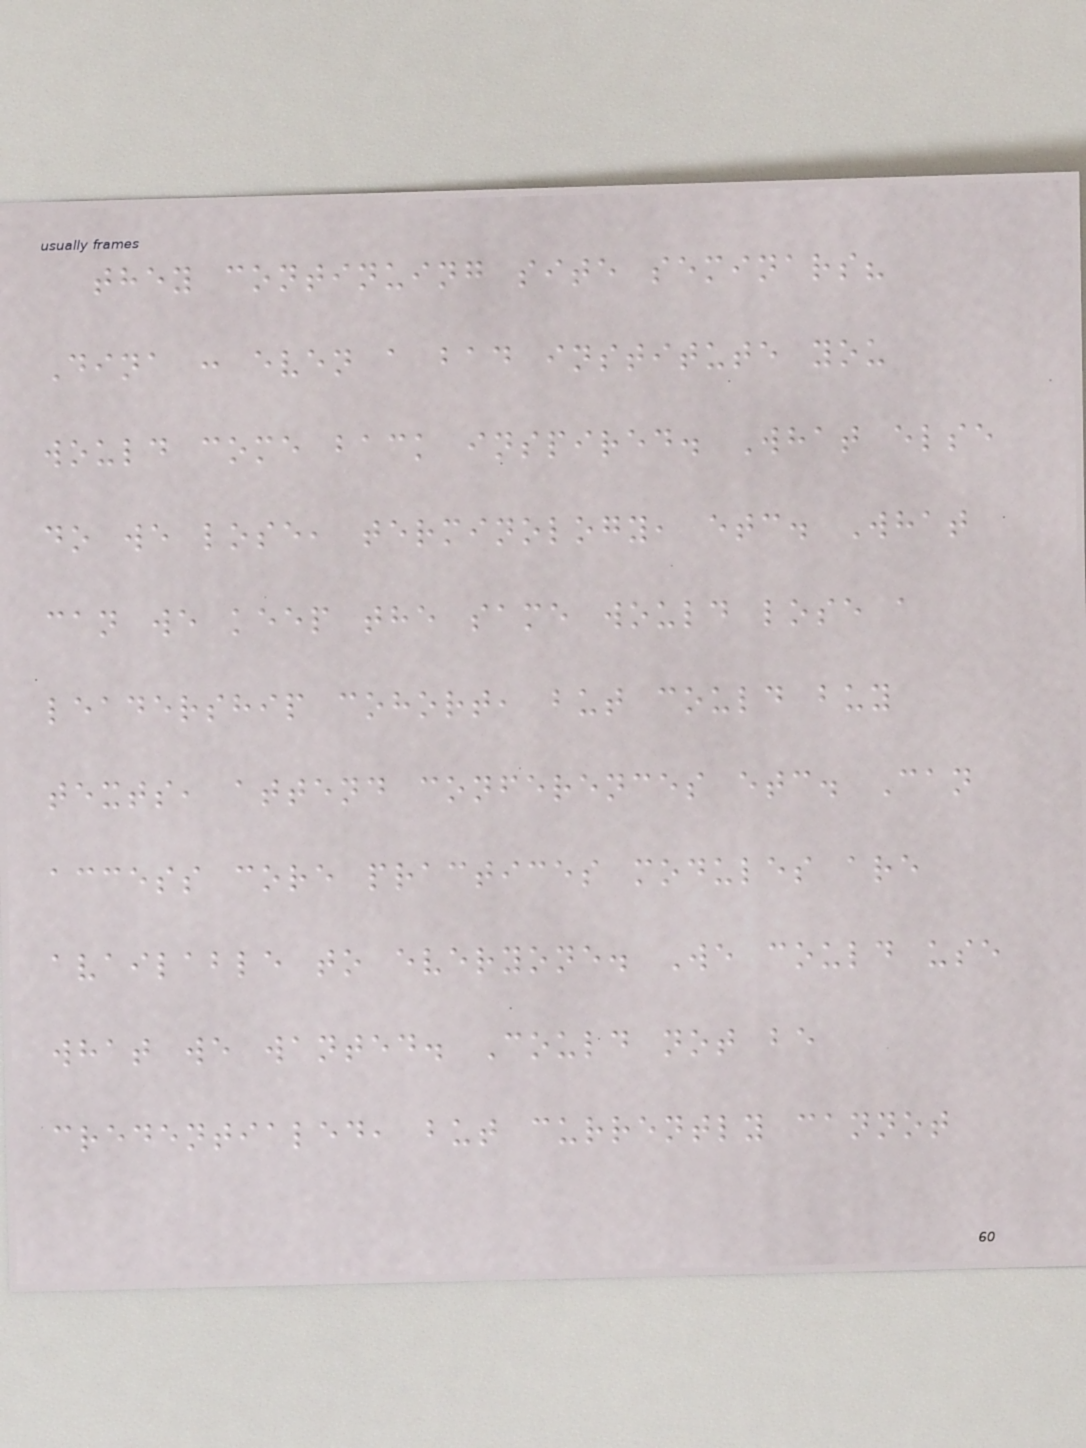they continuing site seminars?
Dina : even a bad institute you
would come back inspired. What else
do we lose, terminology, etc. What
can we keep the same would lose a
leadership cohort, but could buy
texts, attend conferences etc. Can
access core practices modules are
available to everyone. We could use
what we wanted. Could not be
credentialed, but currently cannot
